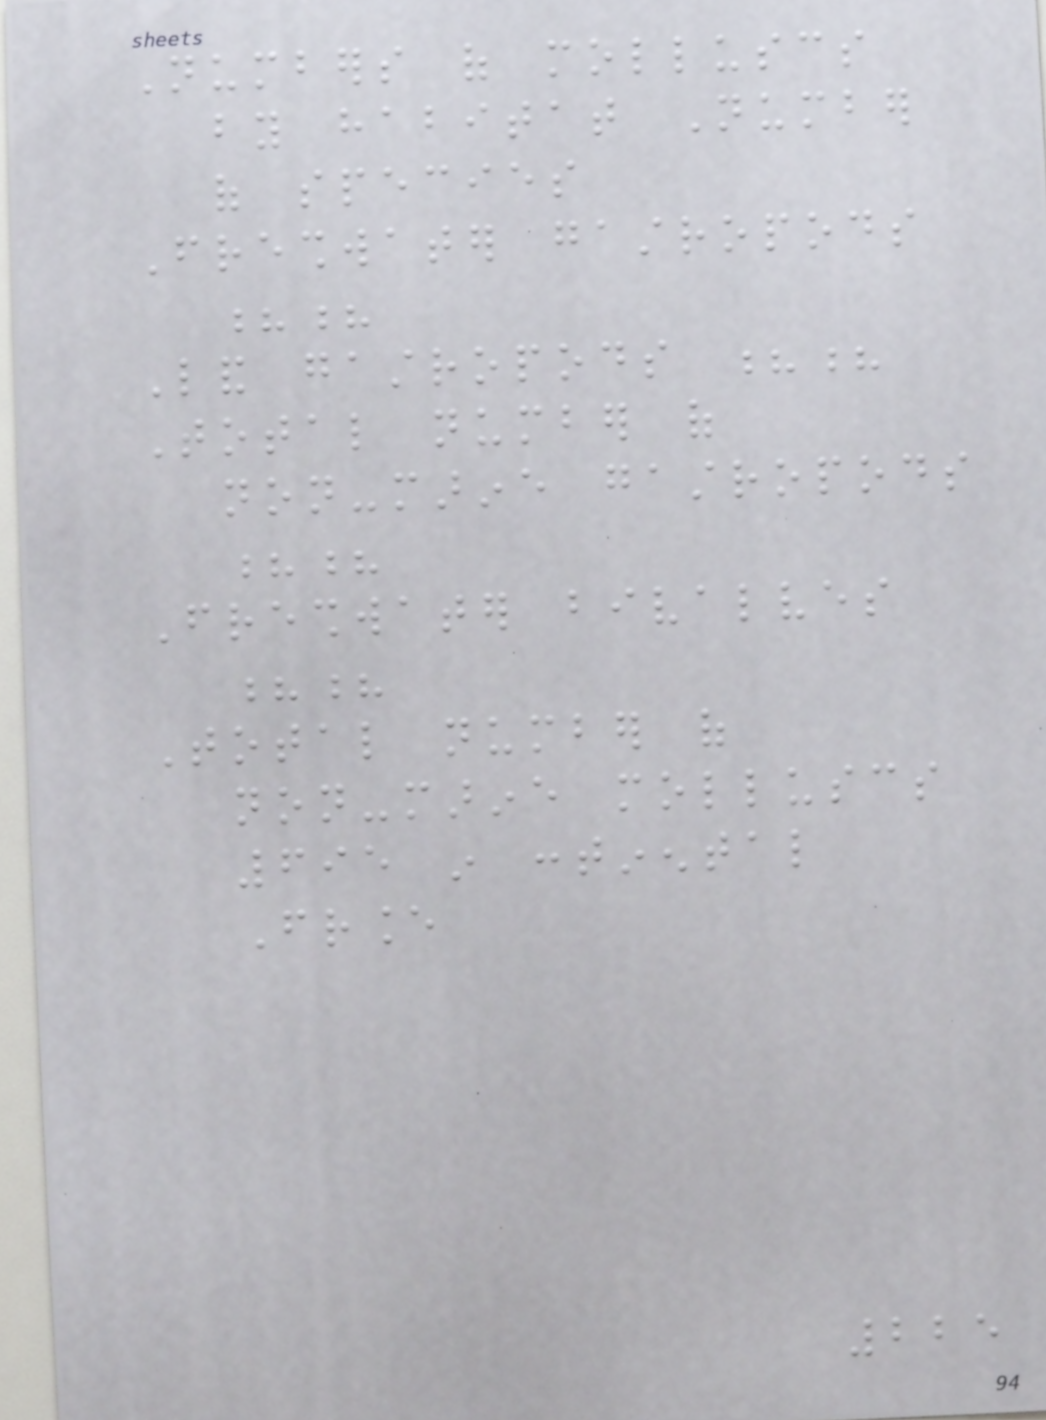Numbers of molluscs
by habitat Number
of species
Freshwater gastropods
??
Land gastropods ??
Total number of
non-marine gastropods
??
Freshwater bivalves
??
Total number of
non-marine molluscs
695 in continental
France
225
